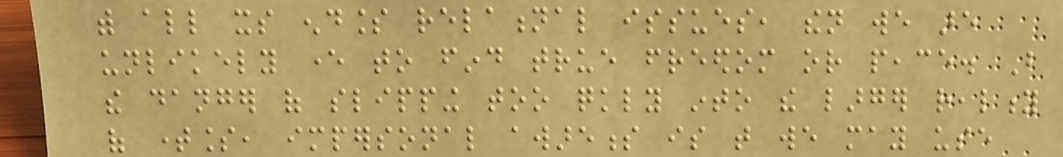with all its endless relational issues, then we are
unlikely ever to find true freedom or peace. But
the danger of slipping too quickly into the larger reality
of timeless, impersonal awareness is that we may use
